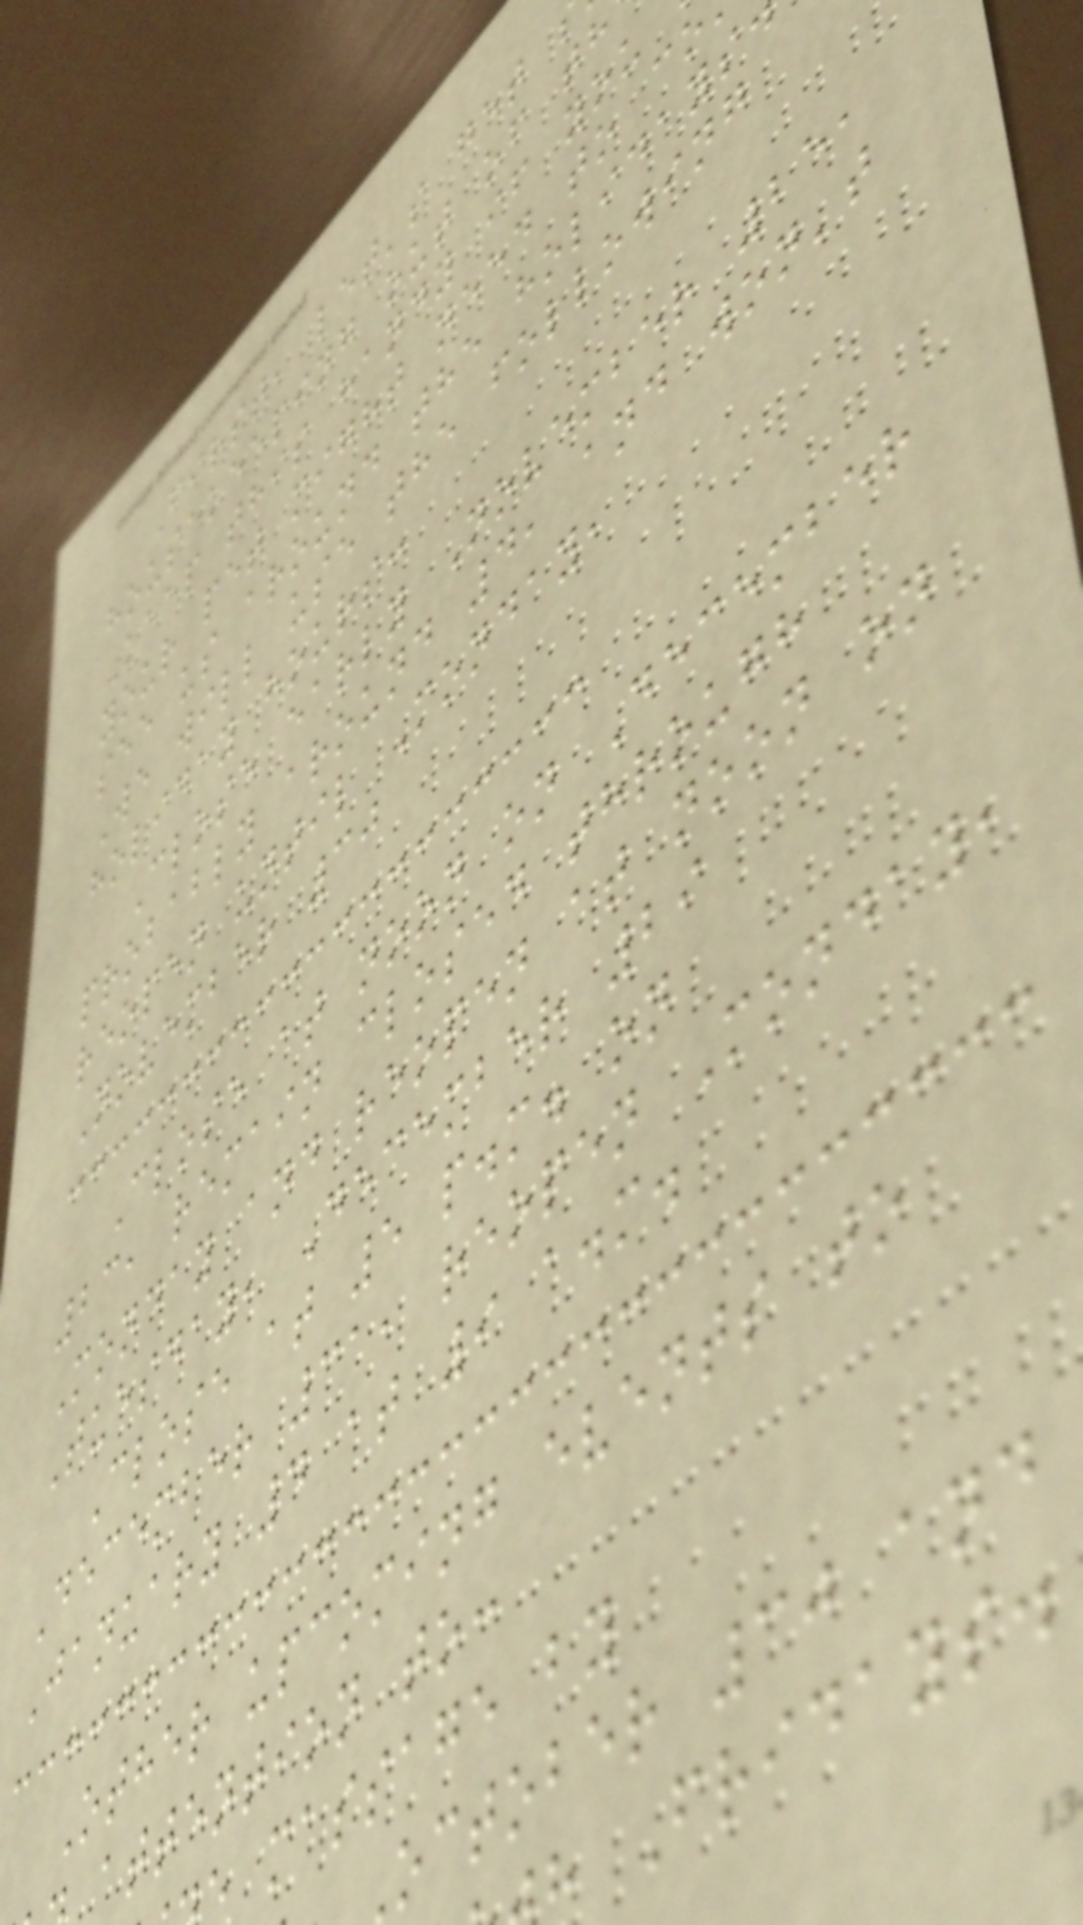First, let's get
housekeeping out of th
Keep this handy if you
your pet might need to co
see us around the holidays
We will use the following
holiday hours:
Close early November 25,
probably around 4, and won't
reopen until Monday,
November 30
Close at noon on December
23, remain closed through
Monday and reopen at noon on
Tuesday, December 29
Close at 5 p.m. on
December 31, reopen Monday,
January 4 at 9 a.m.
Other upcoming events to
attention to:
massage by
october 30 and
Fridays.
